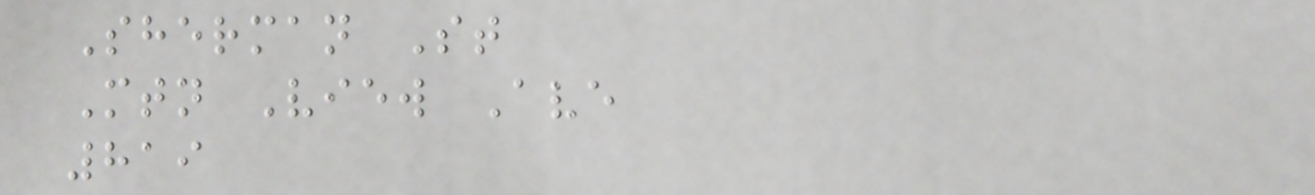Sherman St
Mtn View Ave
819
